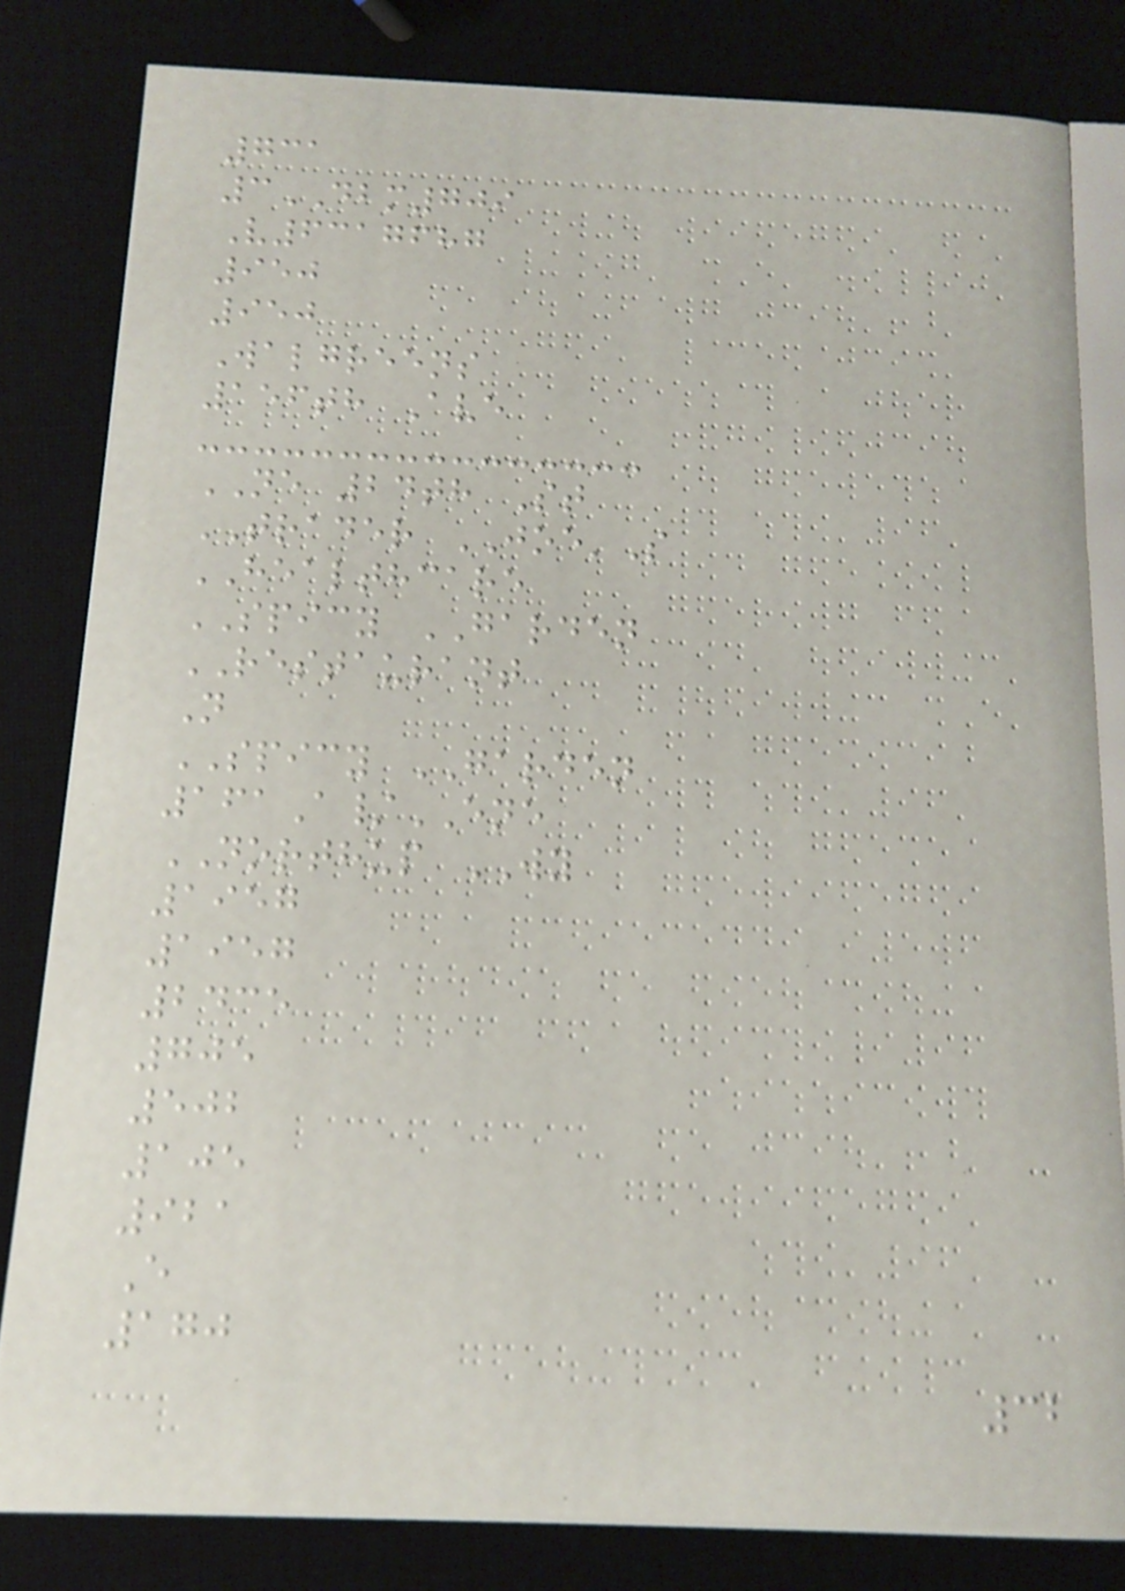731
3DBM709
V6317687
950
950
Walgreens
156th Ave
NE 24th St
TRADER JOE'S
HEALTHCARE
SPICY GARDEN
RESTAURANT
N
SPICY GARDEN
161A/ENE
NORTHUP WY
1957
1957
2435
705
502
105
921
E
170
32
